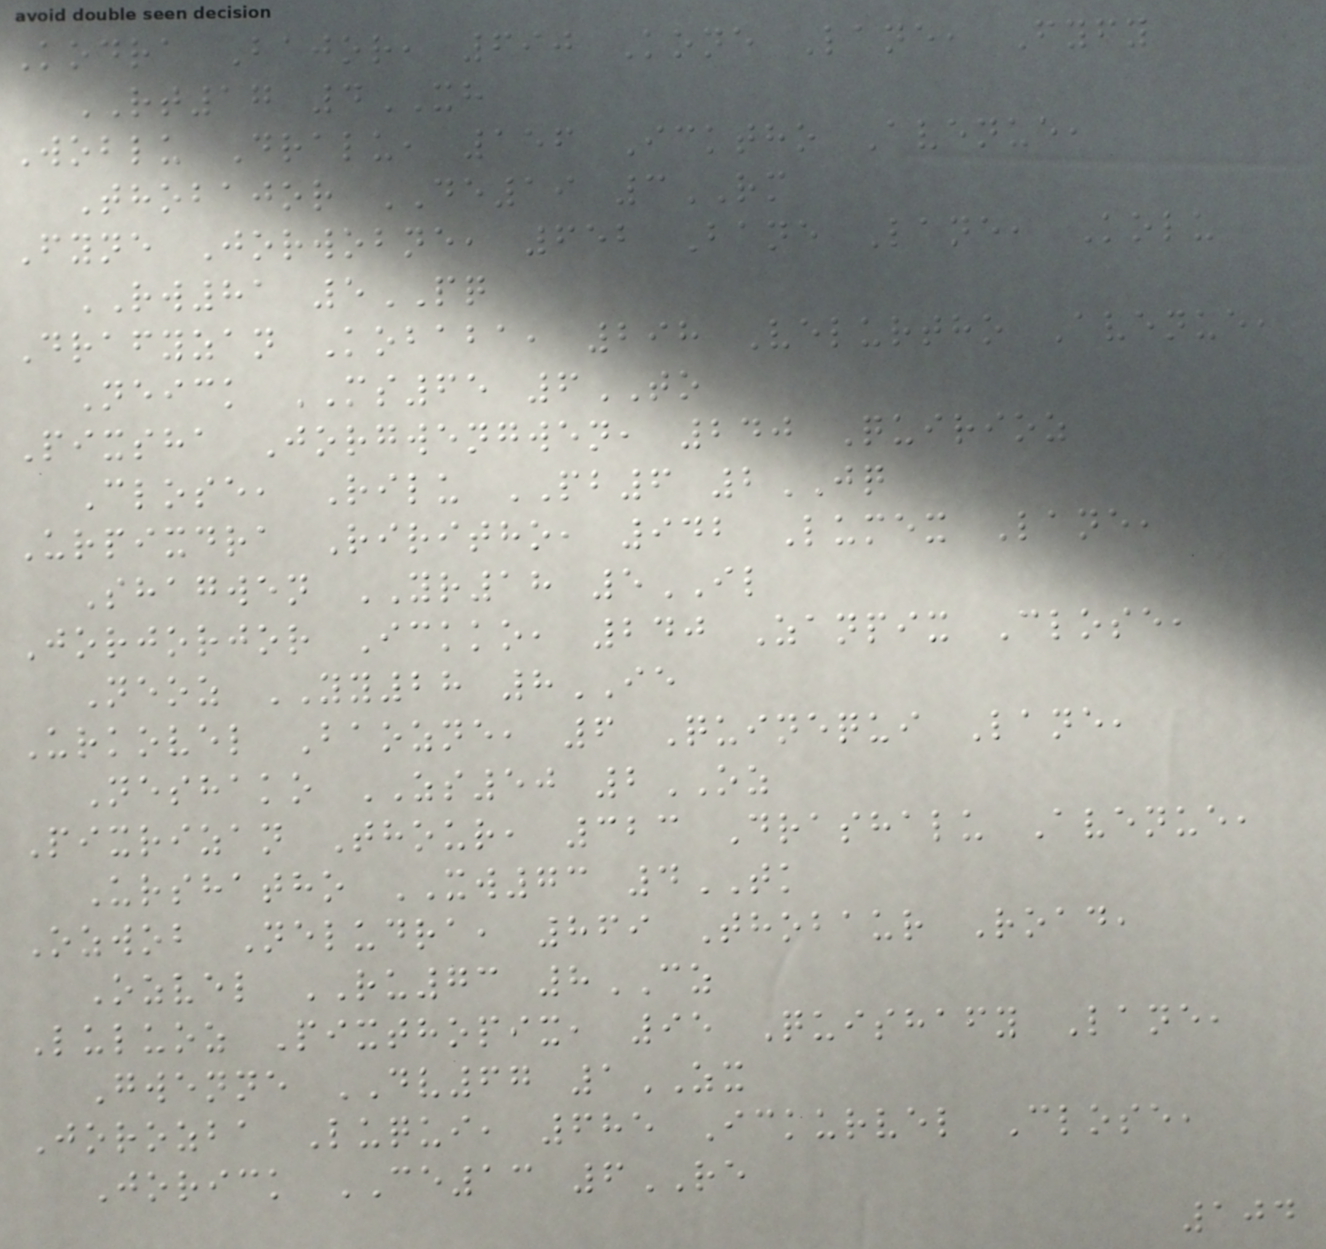Kodra Bajor, 690 Kone Lane, Fyfy
RT17 4XH
Woblu Dralu, 156 Icktho Avenue,
Thobajor DE19 3RM
Fyne Jorwobne, 652 Bane Lane, Kolu
RW81 5PQ
Drafyzan Kobaba, 298 Velurtho Avenue,
Neick MS65 6TO
Pixsha Jorgwengwen, 240 Quirioz
Close, Rilu PB6 2JQ
Urpixdra Riritho, 942 Lumex Lane,
Shagwen YR18 5IL
Jorjorjor Ickko, 240 Zanpix Close,
Neoz YY28 8IE
Urkovel Baozne, 6 Quinequi Lane,
Neshako ZS50 2OZ
Pixrizan Thour, 323 Drashalu Avenue,
Urshatho XW73 4TK
Ozwob Neludra, 869 Thobaur Road,
Ozvel RU73 8CZ
Luluoz Pixthopix, 95 Quishafy Lane,
Gwenne DV67 1ZX
Jorozba Luqui, 685 Ickurvel Close,
Jorick CE13 6RE
104
